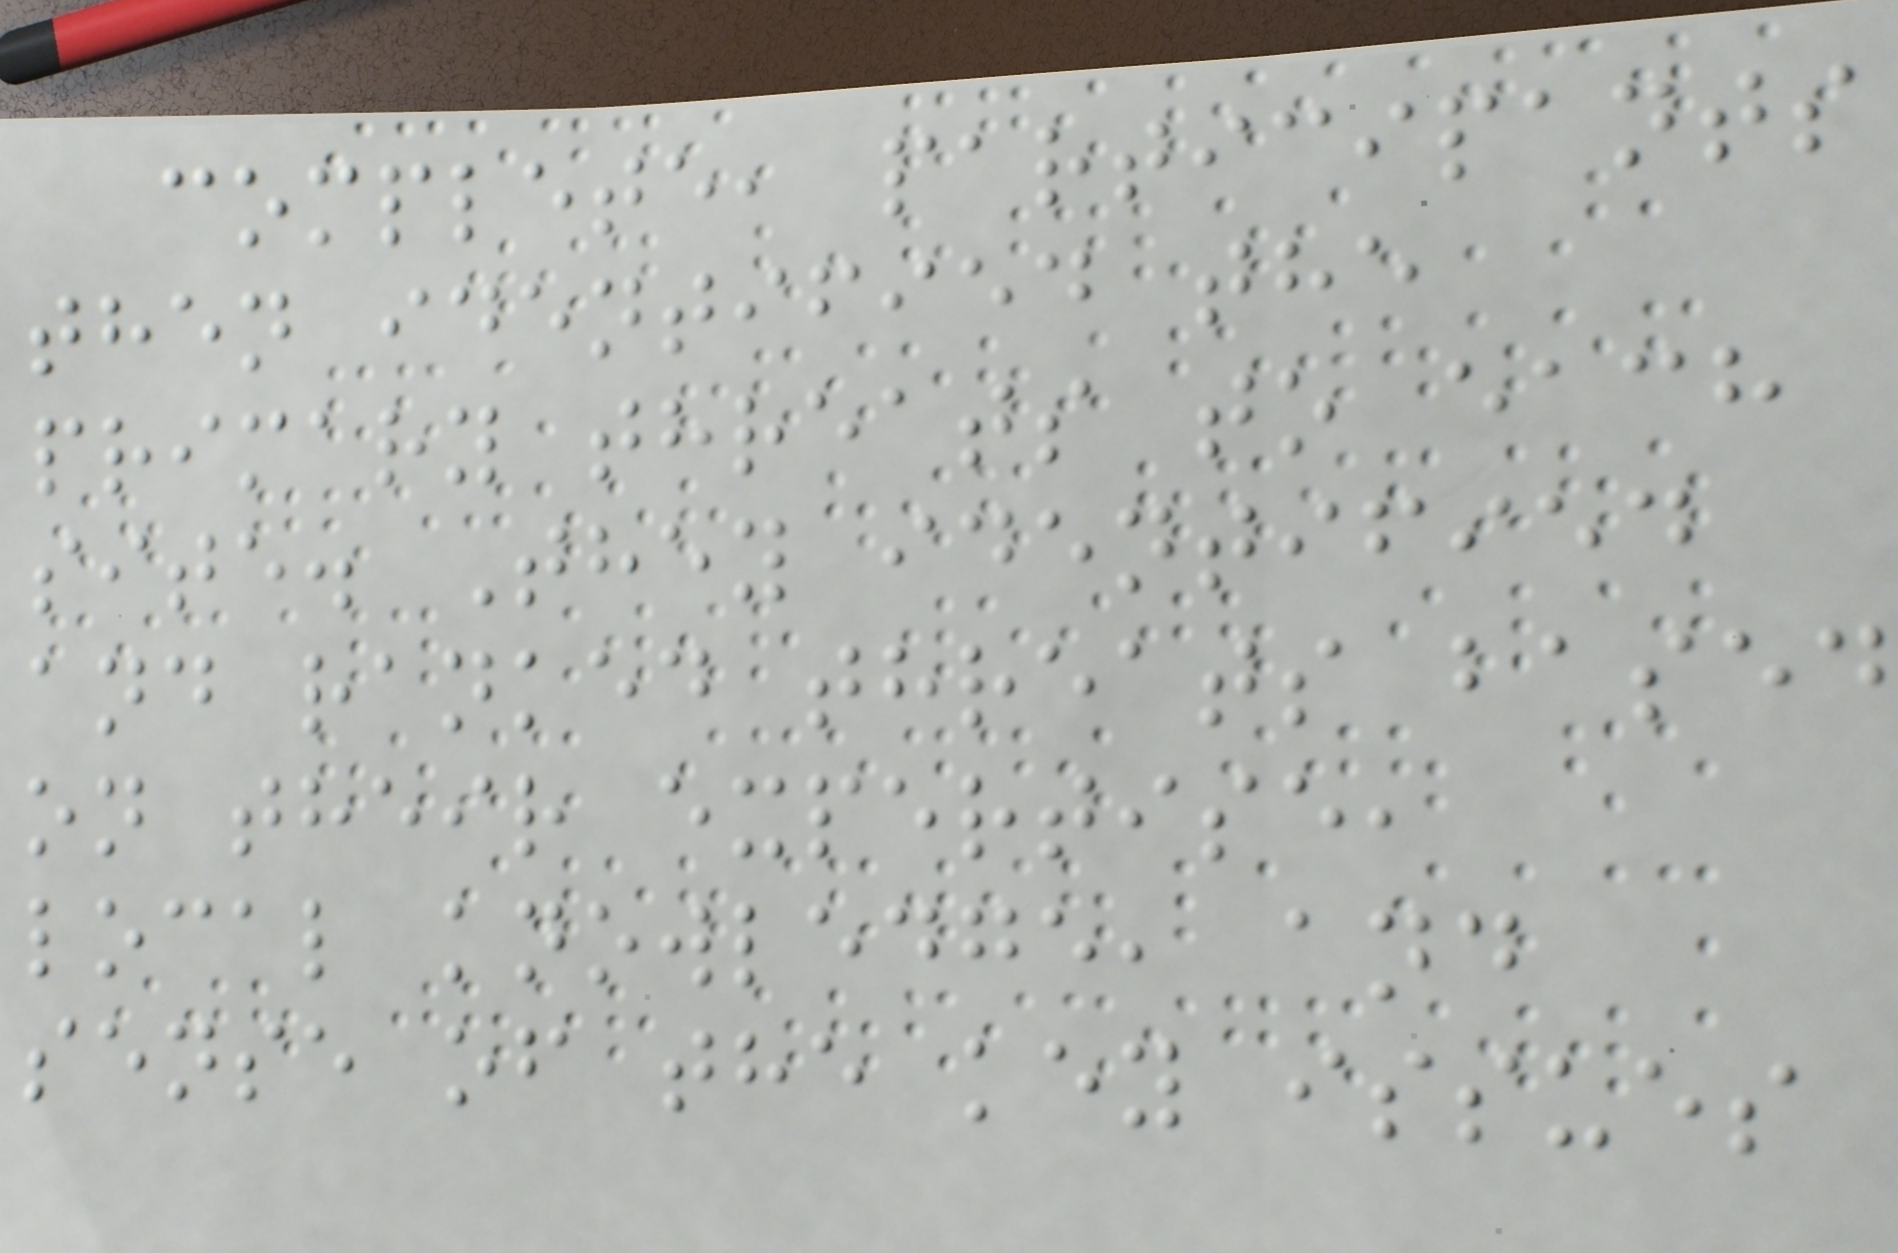complete, participants
then identified the
primary threats to each
site. They identified
and ranked threats based
on their expertise,
local knowledge, and
sense of the key issues
